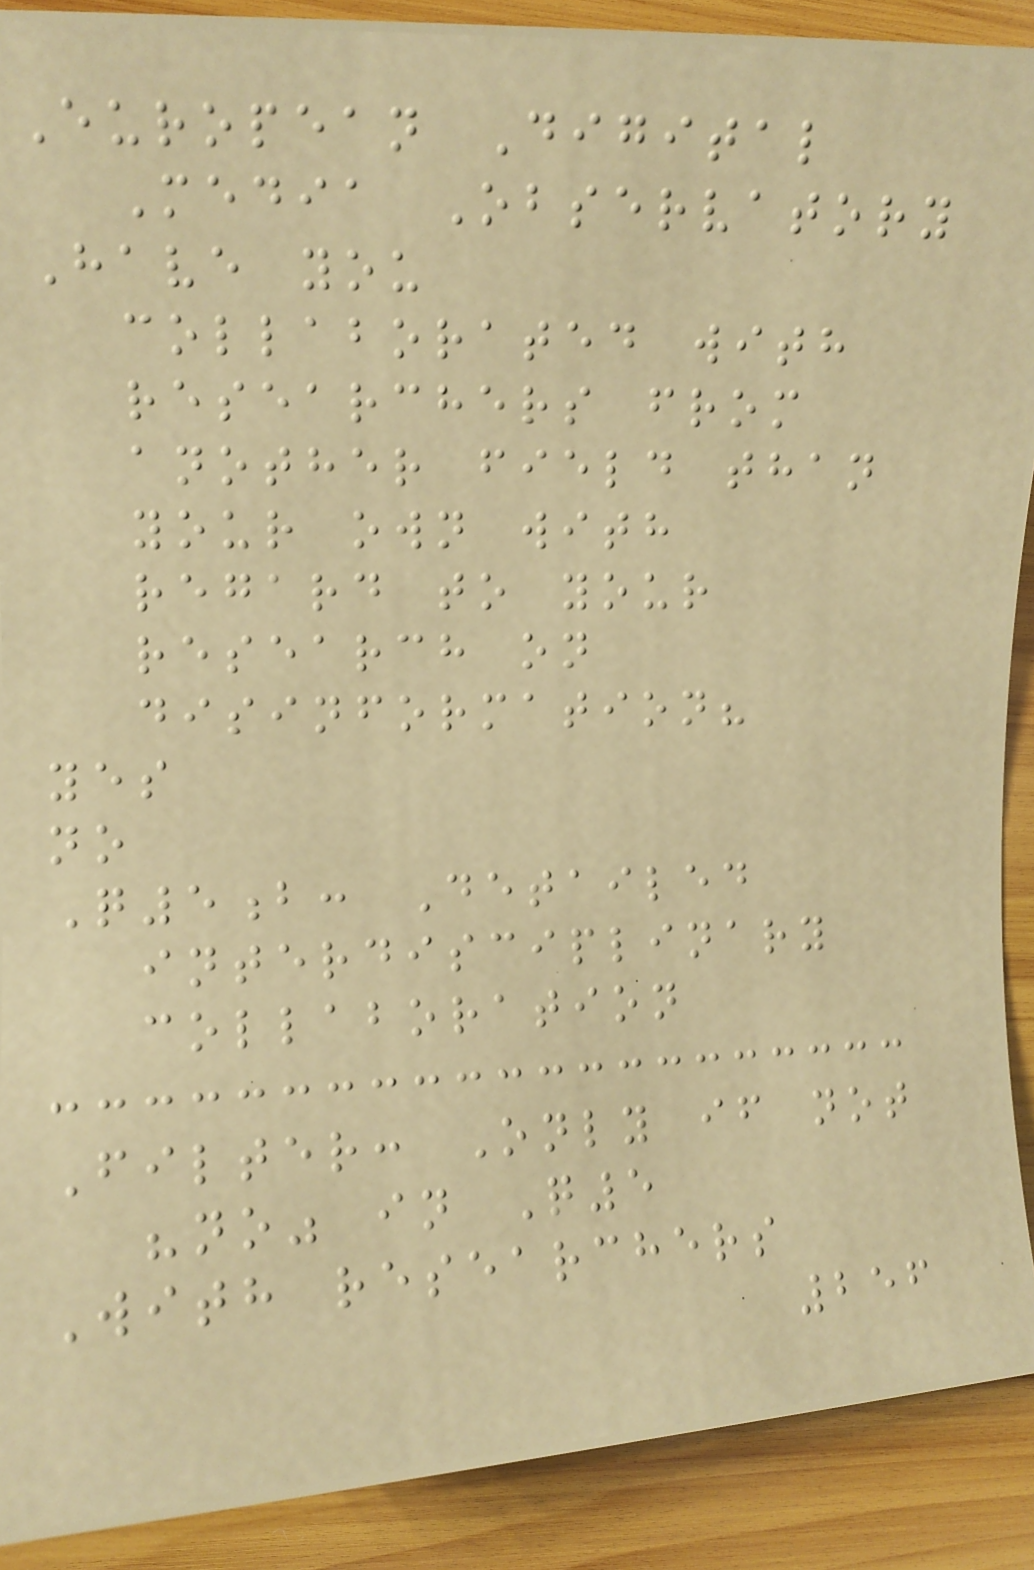European Digital
Media Observatory
Have you
collaborated with
researchers from
another field than
your own with
regard to your
research on
disinformation?
yes
no
Q5b: Detailed
interdisciplinary
collaboration
Filter: Only if not
"no" in Q5
With researchers
256
